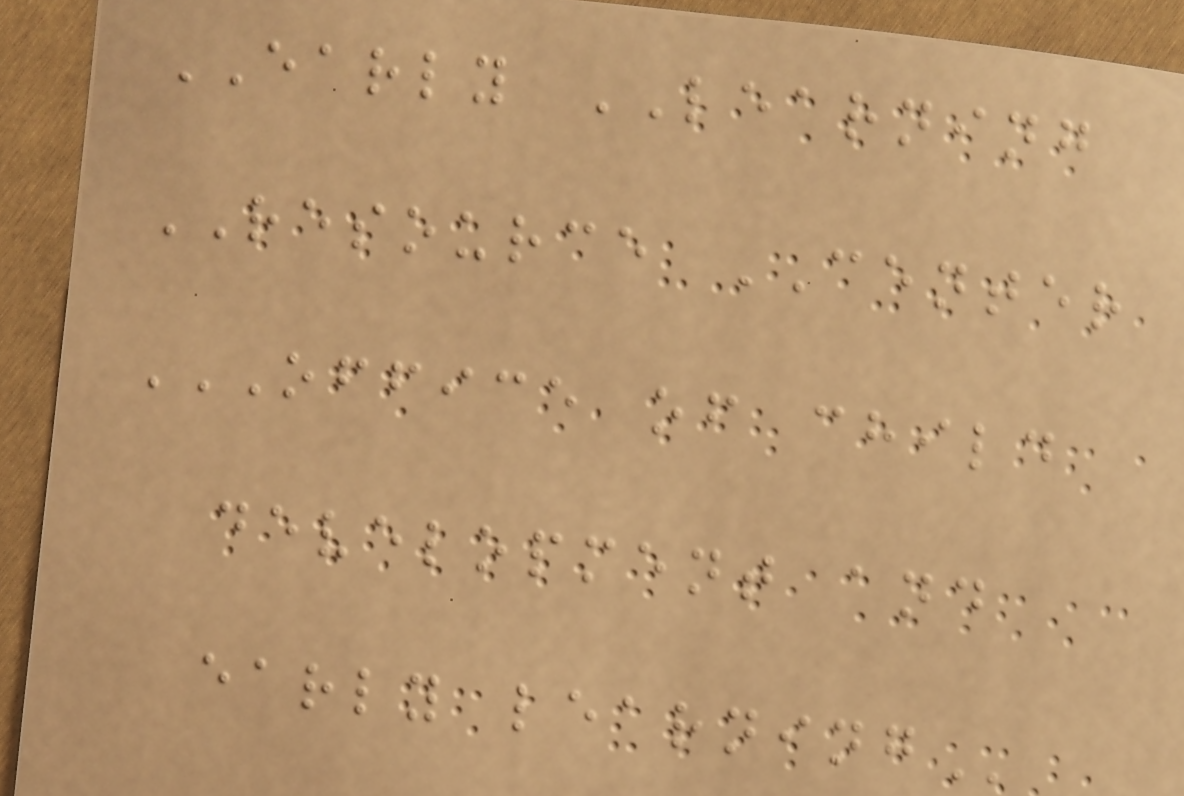EARLY LEARNING
RESOURCE CENTER
OFFICE OF CHILD
DEVELOPMENT AND
EARLY LEARNING
